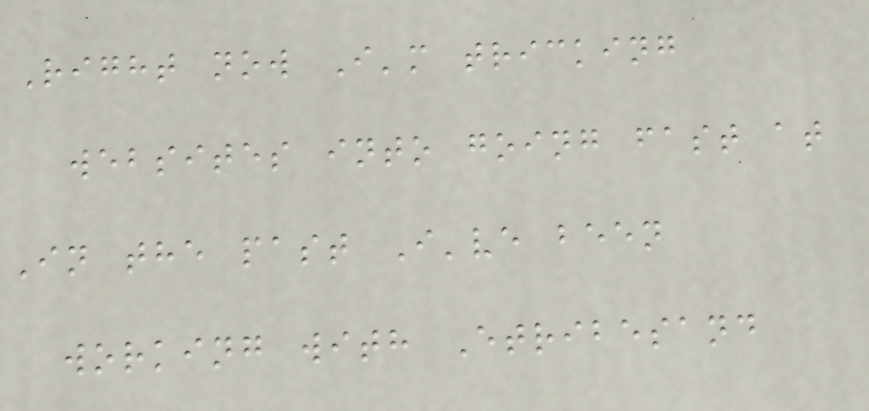Right now I'm tricking
websites into going fast at
In the past I've been
working with Etribesand
